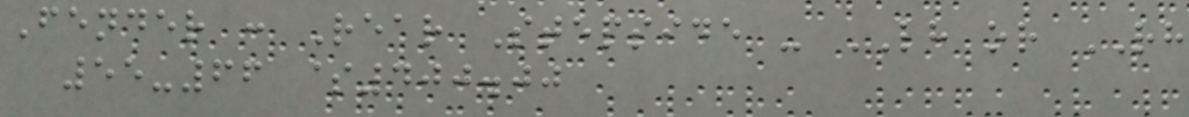Fender : Rear Stepside - LH or RH
55-66 $400.00
